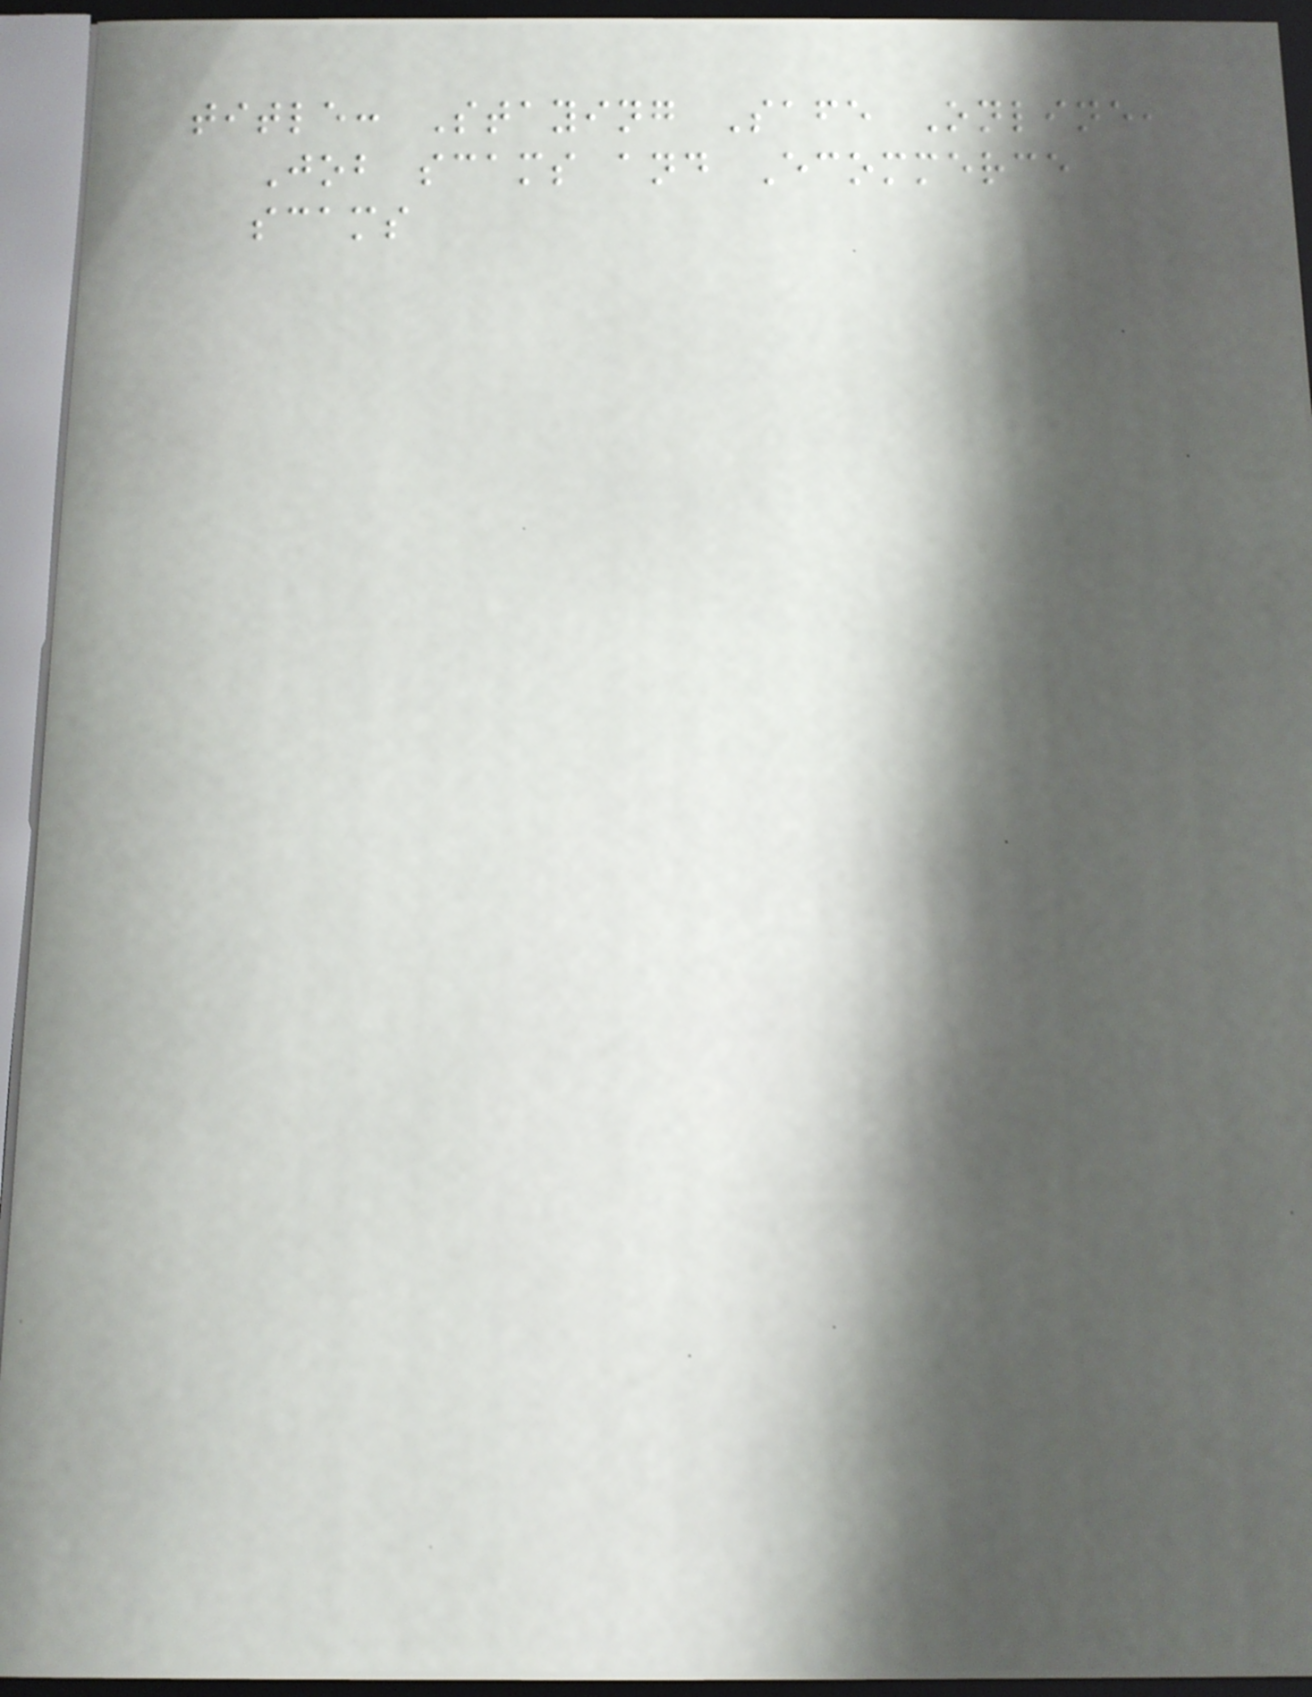title: Staying Safe Online,
Job scams and Ecommerce
scams
